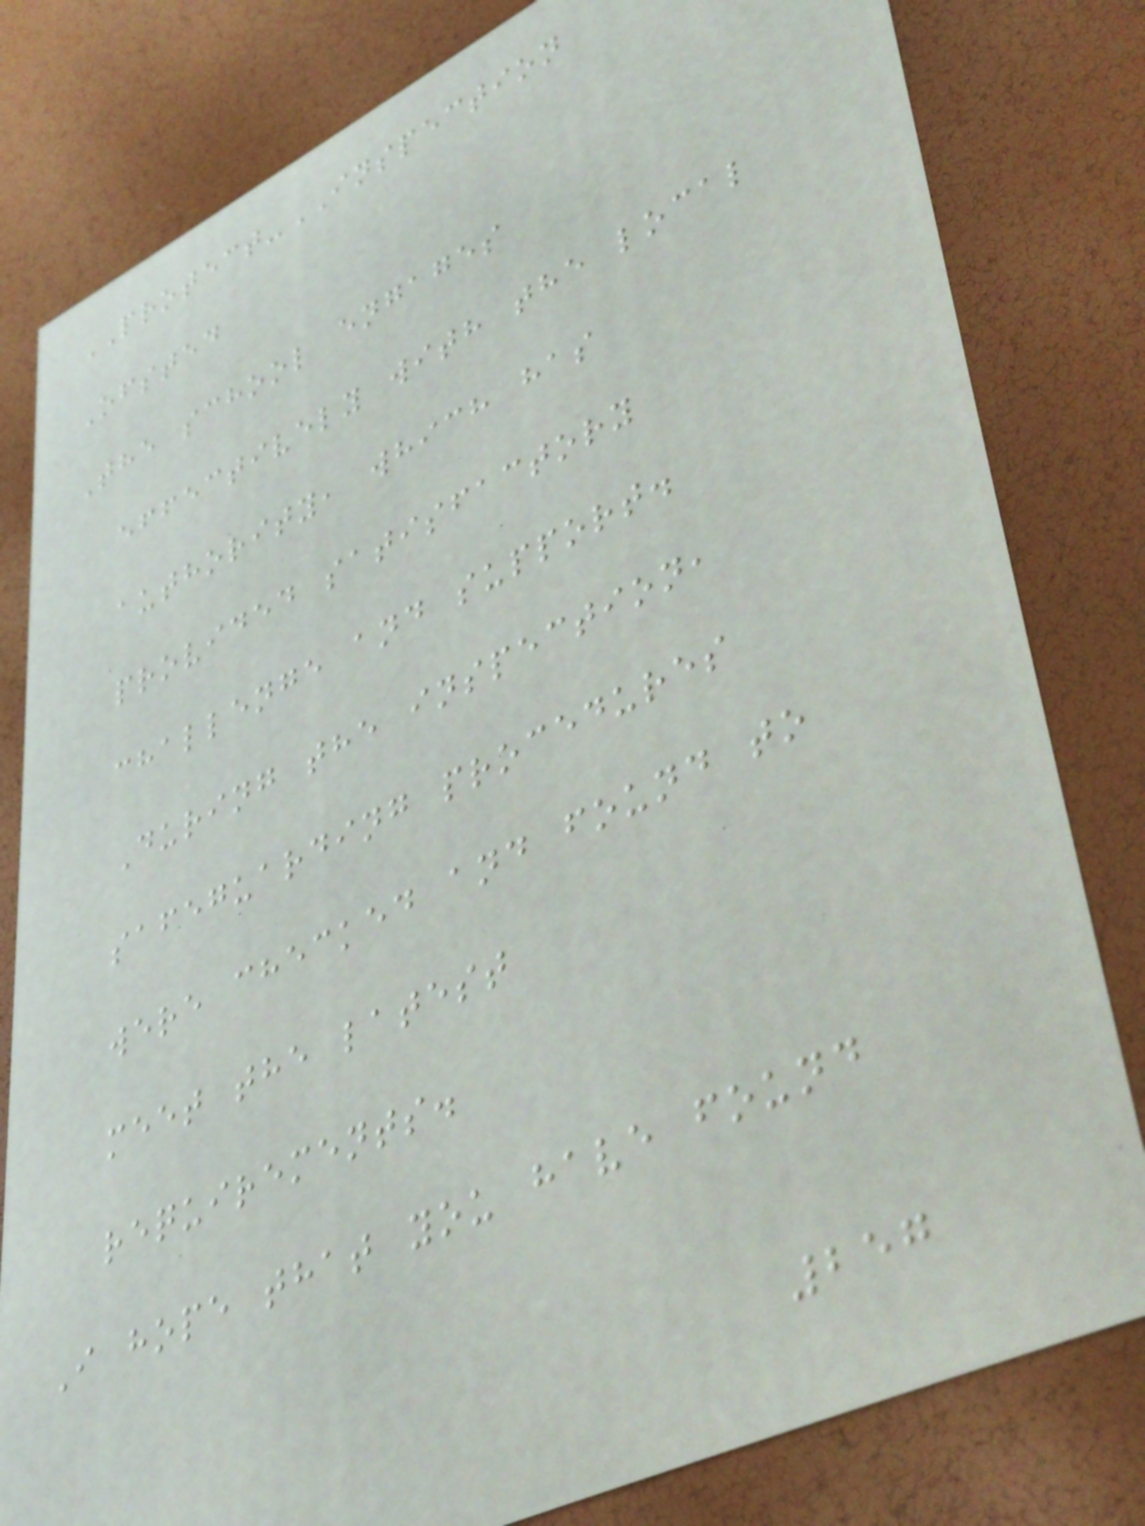PROTECT-INSPECTION
Ofsted
The school engages
effectively with the local
authority, which has
provided satisfactory
challenge and support.
During the inspection,
safeguarding procedures
were checked and found to
meet the latest
requirements.
I hope that you have found
257
